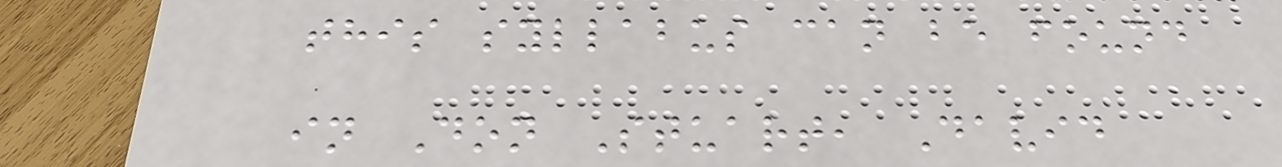this syllabus can be found
in Don Stuart, David
